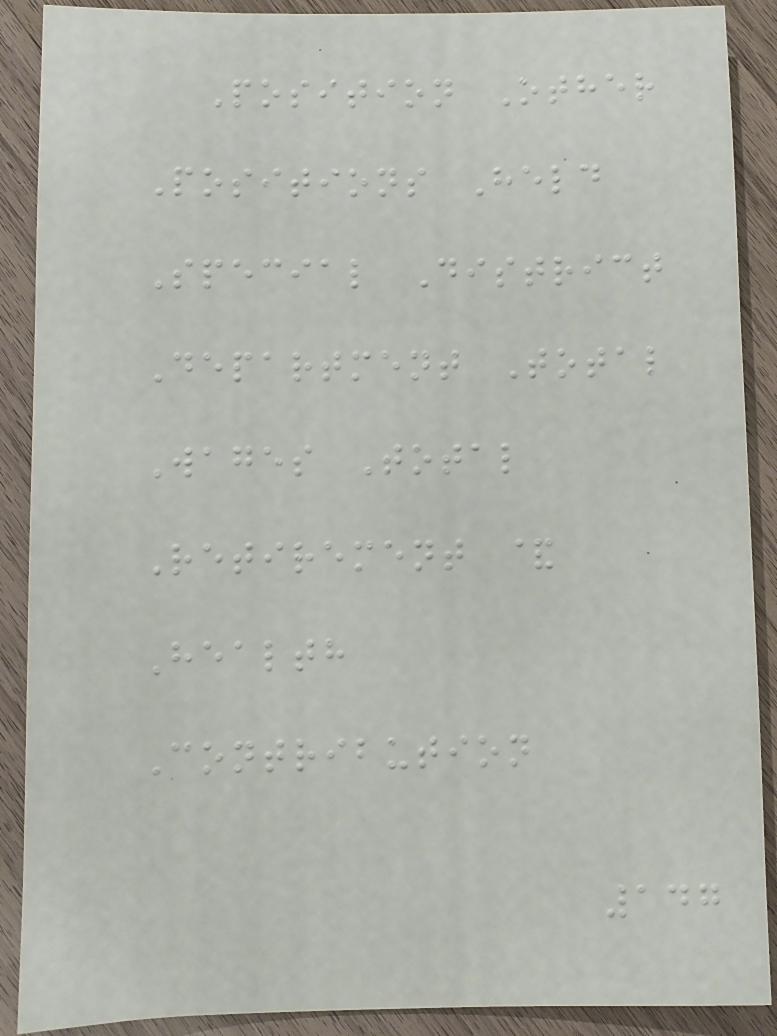Position Other
Positions Held
Special District
Department Total
Wages Total
Retirement &
Health
Contribution
147
